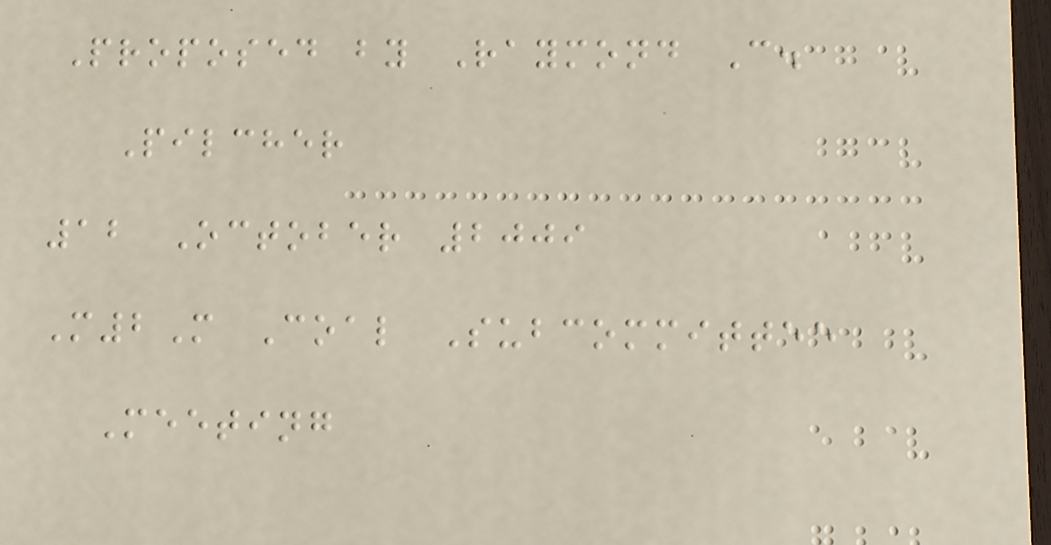Proposed by Raymond C.
Pilcher
12 October 2009
M2M Coal Subcommittee
Meeting
